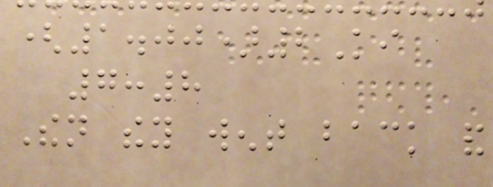(1.00)2Ki
7:8
Then they went back and
